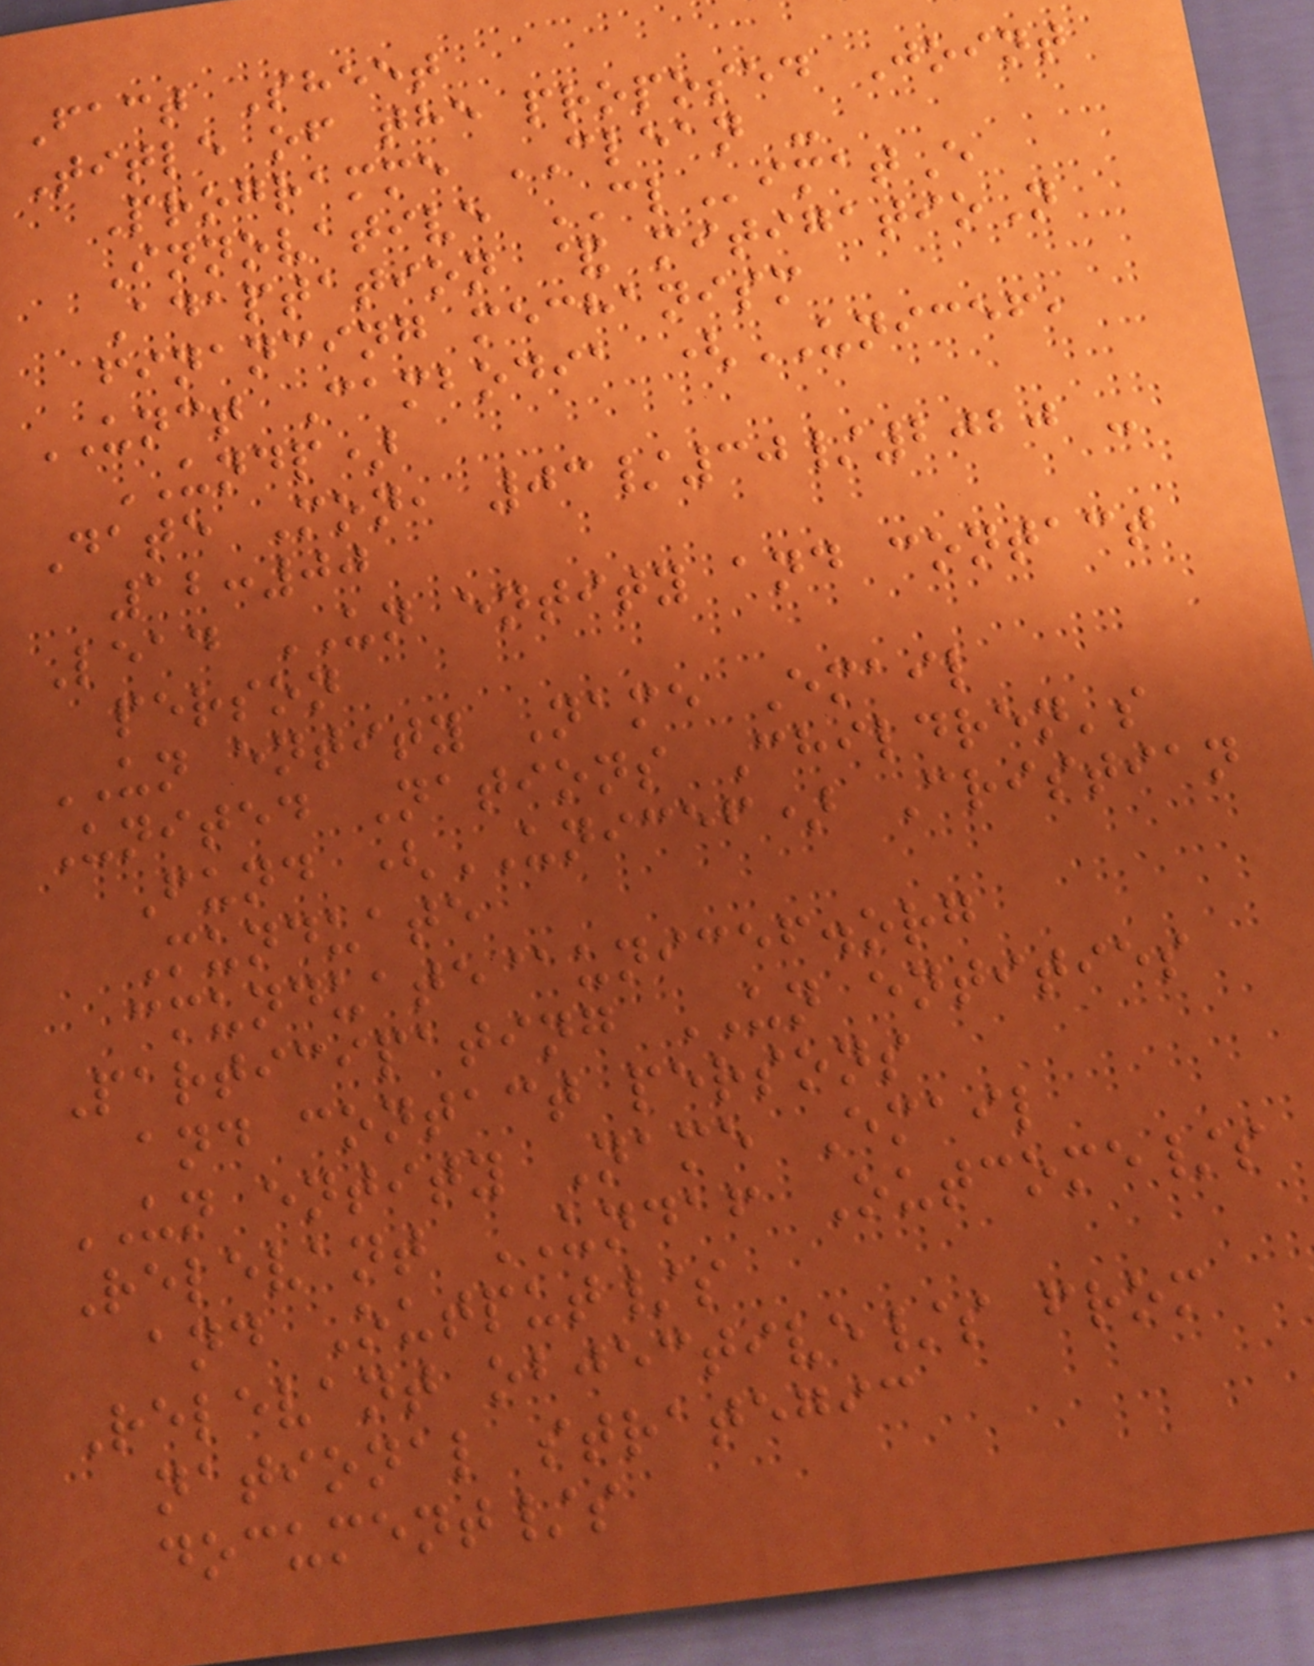Fact Sheet
Title of the proposed Joint
Programme CLEAN -
Innovative CLimatE
Adaptation & mitigatioN
financing mechanism
UNCT Cambodia (UNICEF,
UNDP)
Date Mon, 03/30/2020 -
12:00
Lead UN entity and contact
person
UN entity Name Email
United Nations Children's
Fund (UNICEF) Cristian
Munduate
cmunduate@unicef.org
Participating UN entities
and contact persons
UN entity Name Email
Relevant UNDAF Outcome/s
and Output/s
Relevant objective/s from
national strategic
document/s
